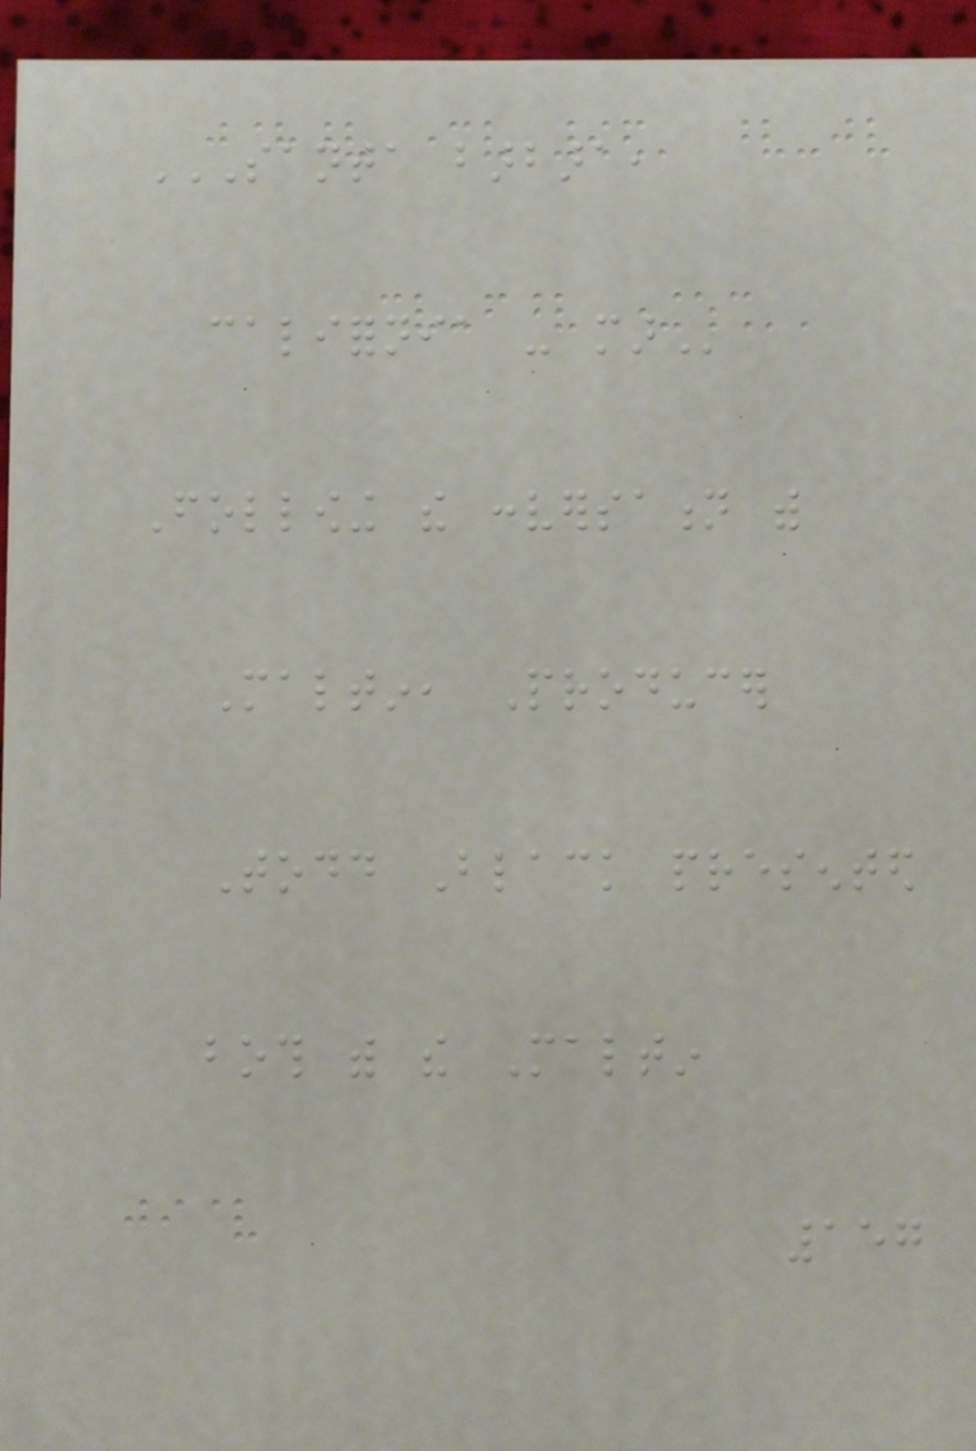SANTA BARBARA,
CALIFORNIA - MAR
Following the conversation with
Maltin, Producer
Todd Black presented
both with the Maltin
157
